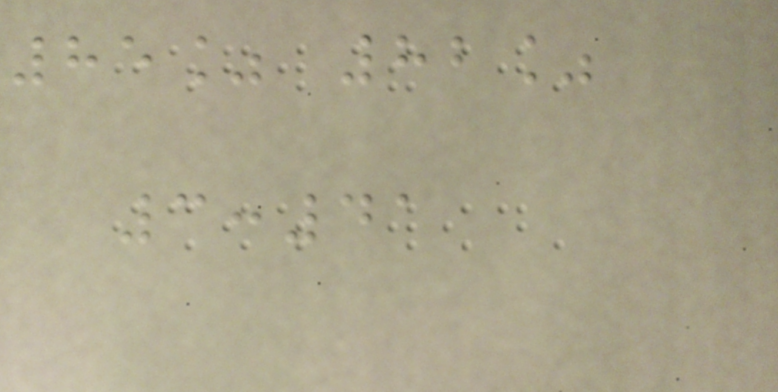85% 82%
3:41
